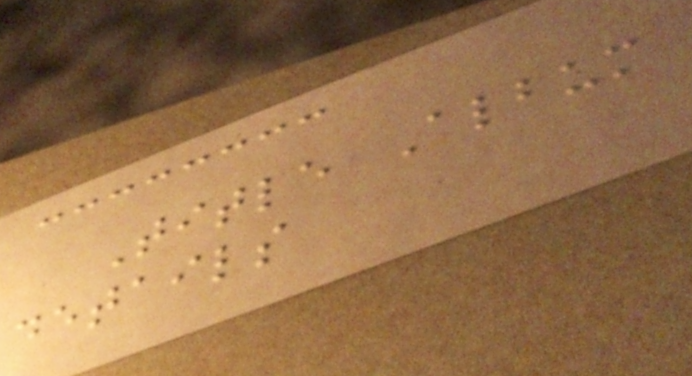Title Album
details
